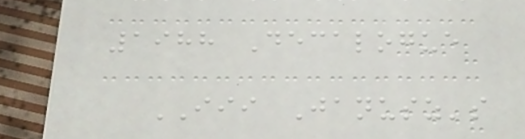1988 Decalogue
III Janusz's
